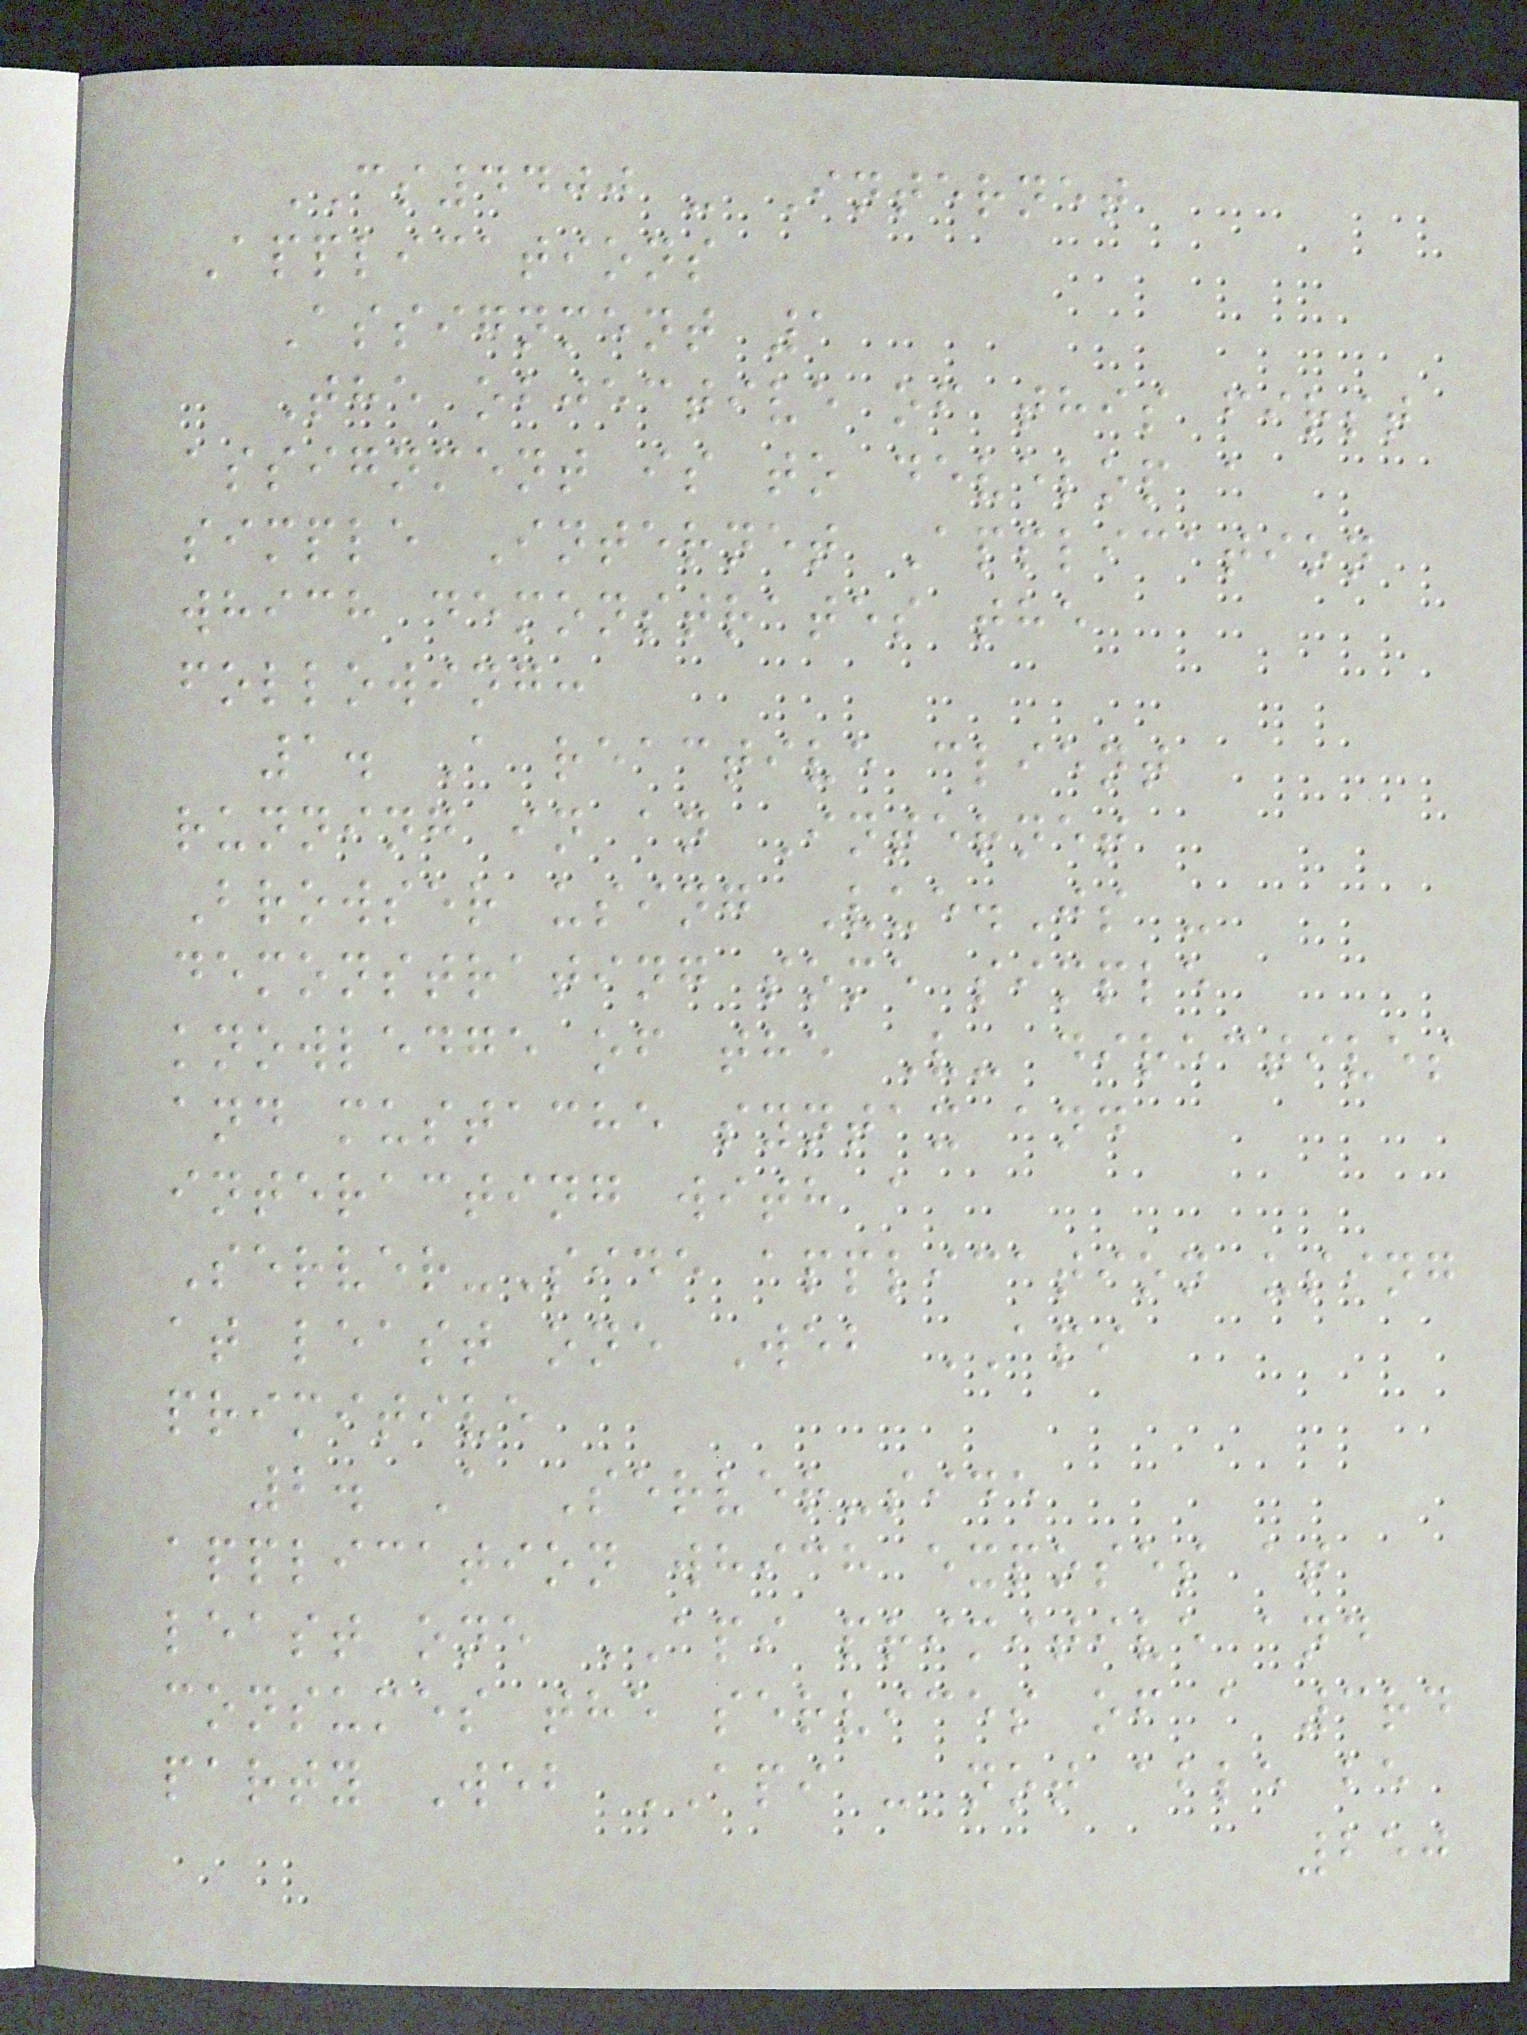CS4400 - Internet
Applications
Assignment 1
The objective of this first
assignment is to develop a
simple Internet Application
which demonstrates the
following:
1. A reactive client
running in an Internet
Browser using Vue.Js -
demonstrating some simple
knowledge of the V- directives
and mustache syntax and
interacting with a
Server-Side application using
at least one Web API
primitive
2. A Server-side
application which exposes at
least one API primitive and
consumes the services of a 3rd
party Web API - not able be
250
